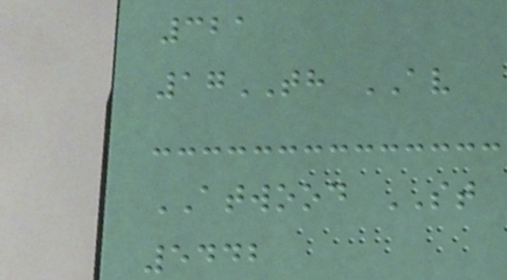321
17TH AV
ATWOOD ST
5442
